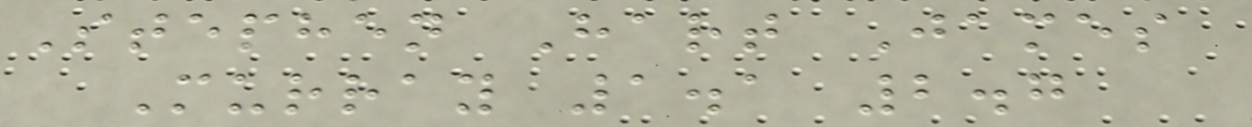Stephen Hart James
Murray 1.1 2.7
